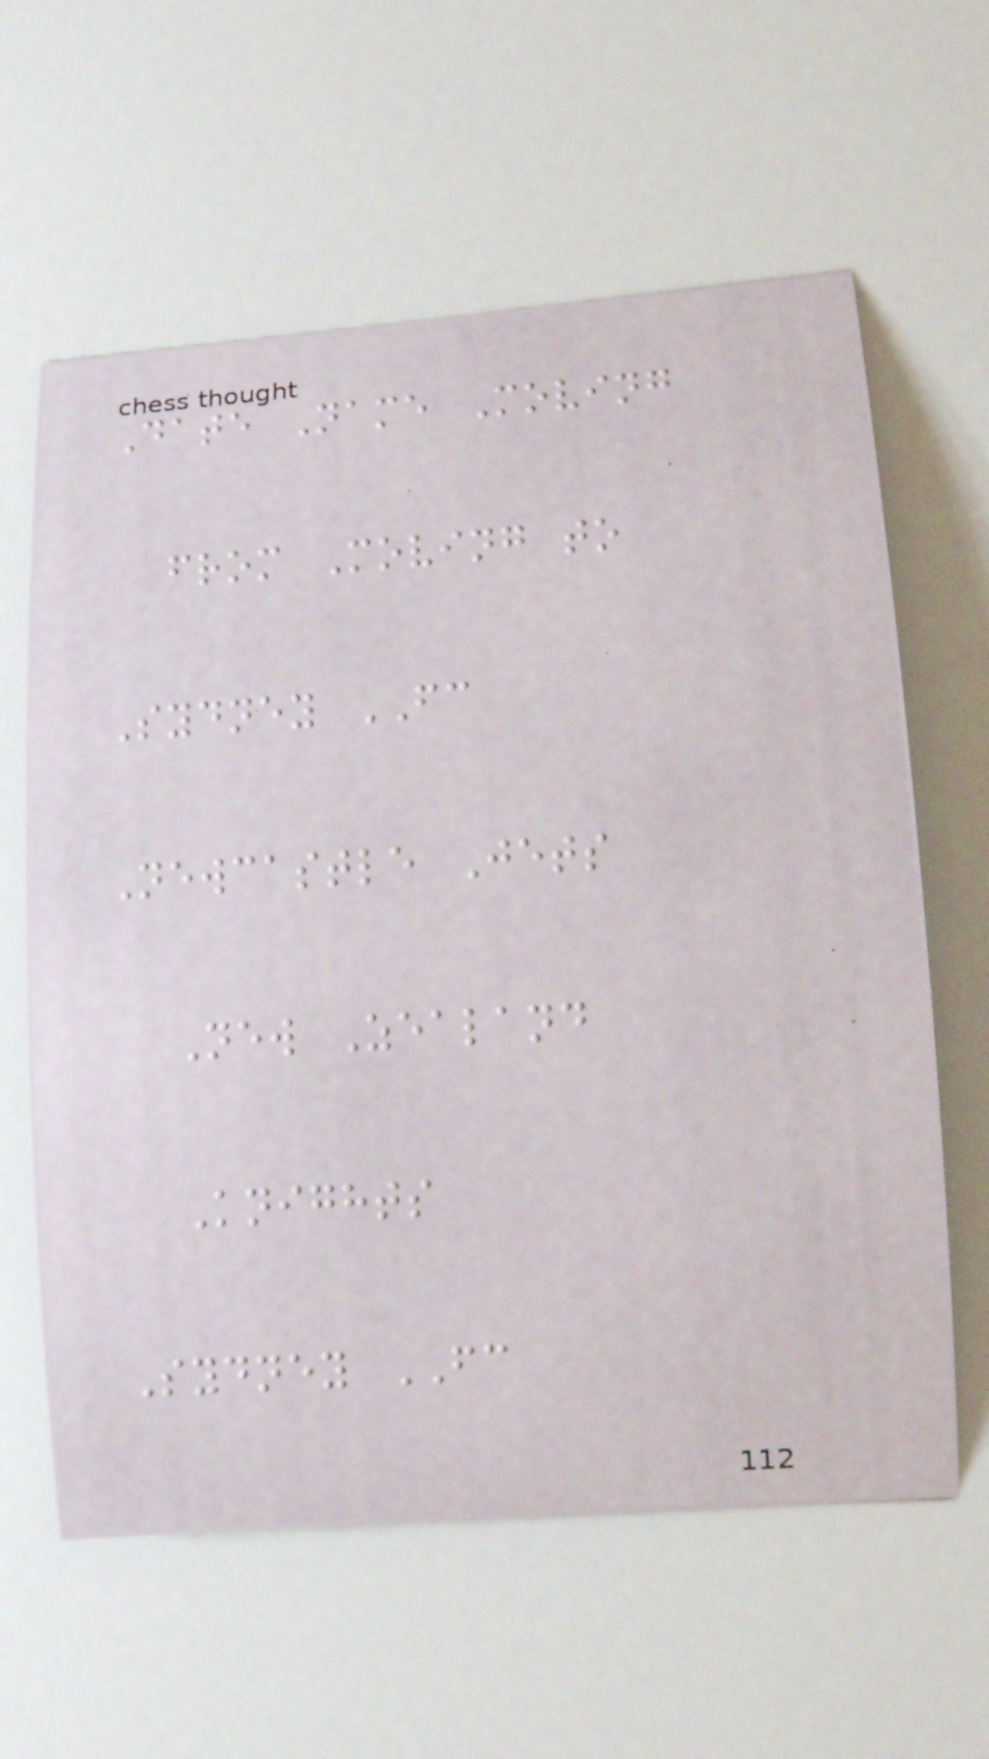Date Name Moving
from Moving to
Sydney FC
Newcastle Jets
New Zealand
Knights
Sydney FC
